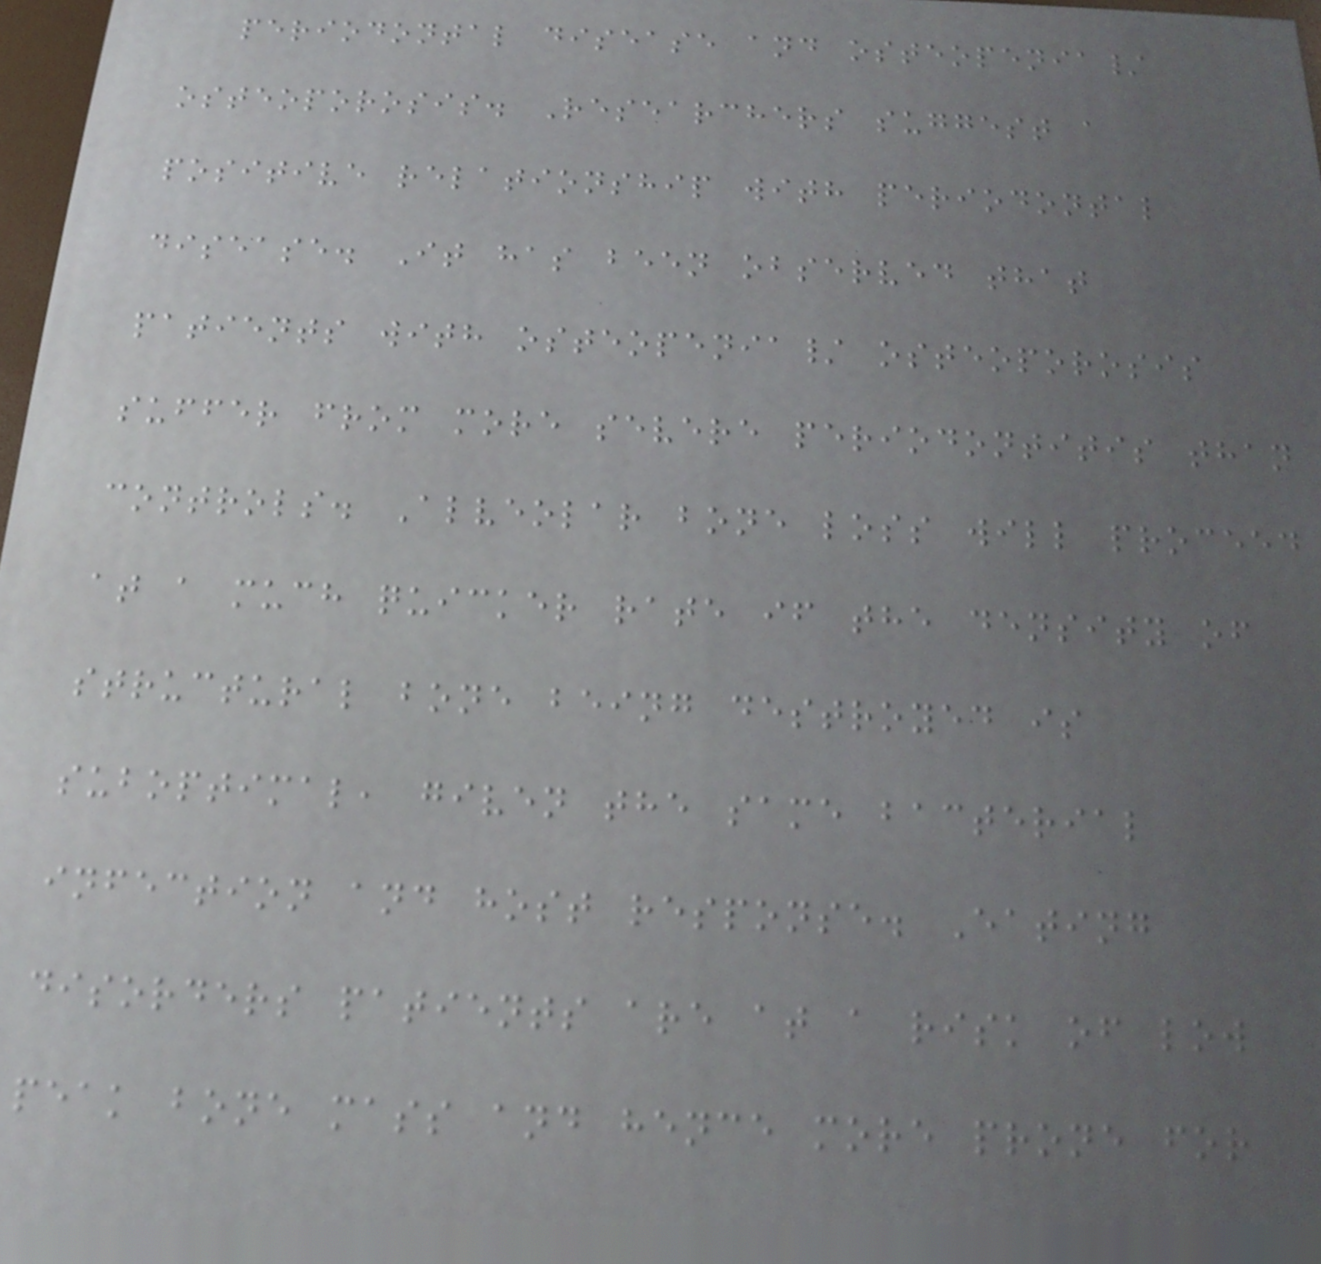periodontal disease and osteopenia/
osteoporosis. Researchers suggest a
positive relationship with periodontal
disease. It has been observed that
patients with osteopenia/ osteoporosis
suffer from more severe periodontitis than
controls. Alveolar bone loss will proceed
at a much quicker rate if the density of
structural bone being destroyed is
suboptimal, given the same bacterial
infection and host response. Eating
disorders patients are at a risk of low
peak bone mass and hence more prone for
